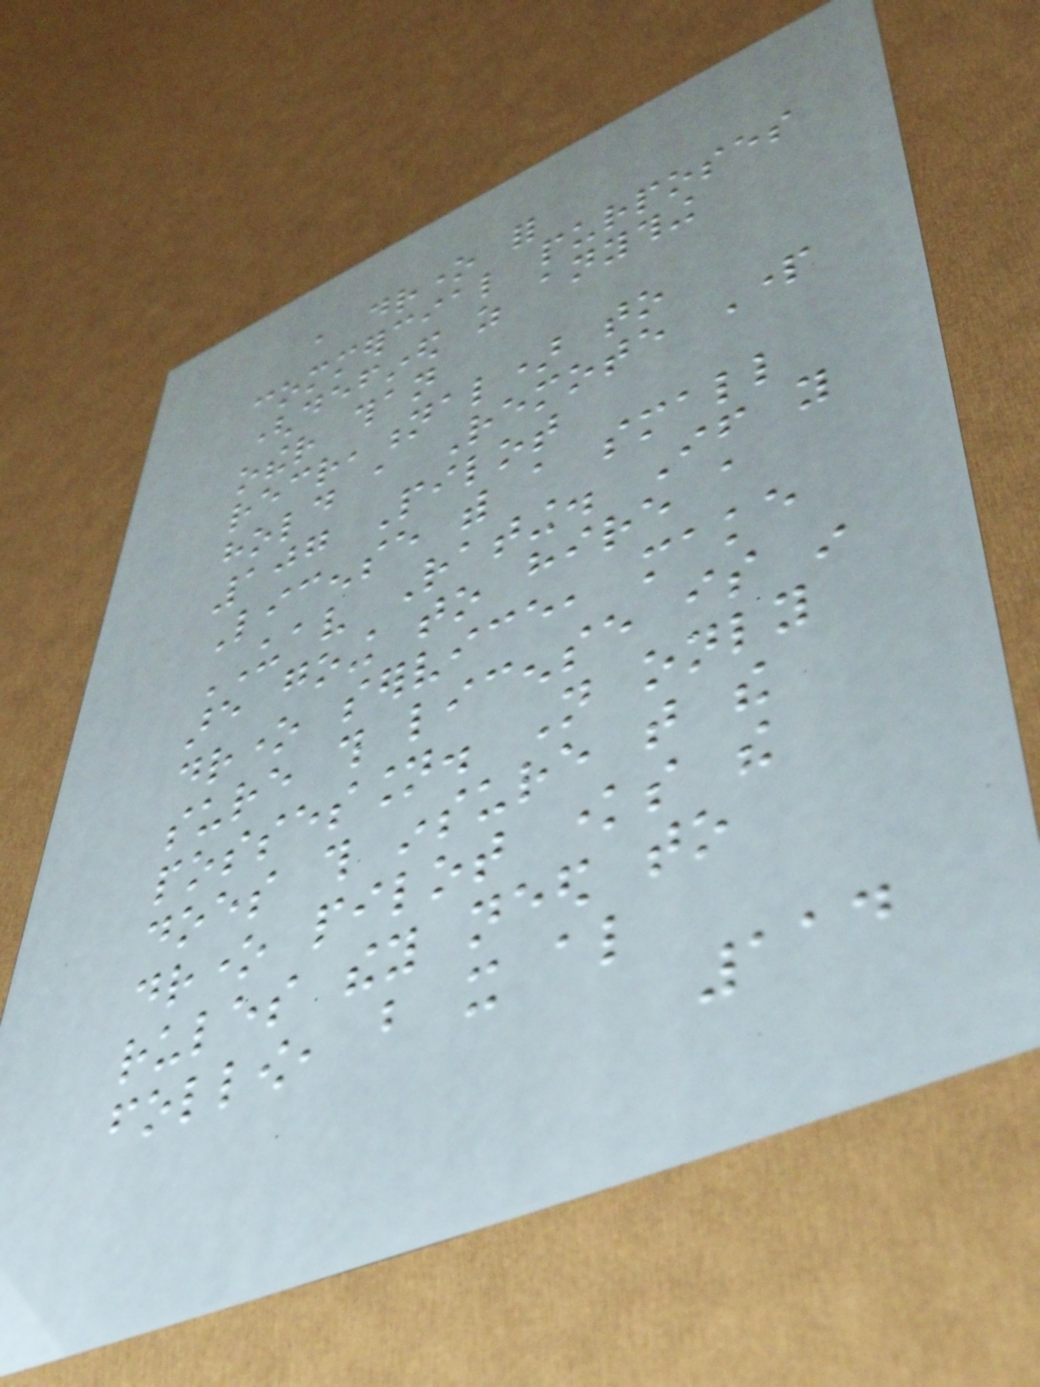a drone for
commercial purposes
(defined as anything
other than
recreational) to
hold a Remote Part
107 Pilot
License with a small
UAV Rating. If you
are going to hire a
drone service, make
sure this license is in
possession. Not only
does this insure that the
drone pilot knows the
rules they need to
follow, but it also
114
